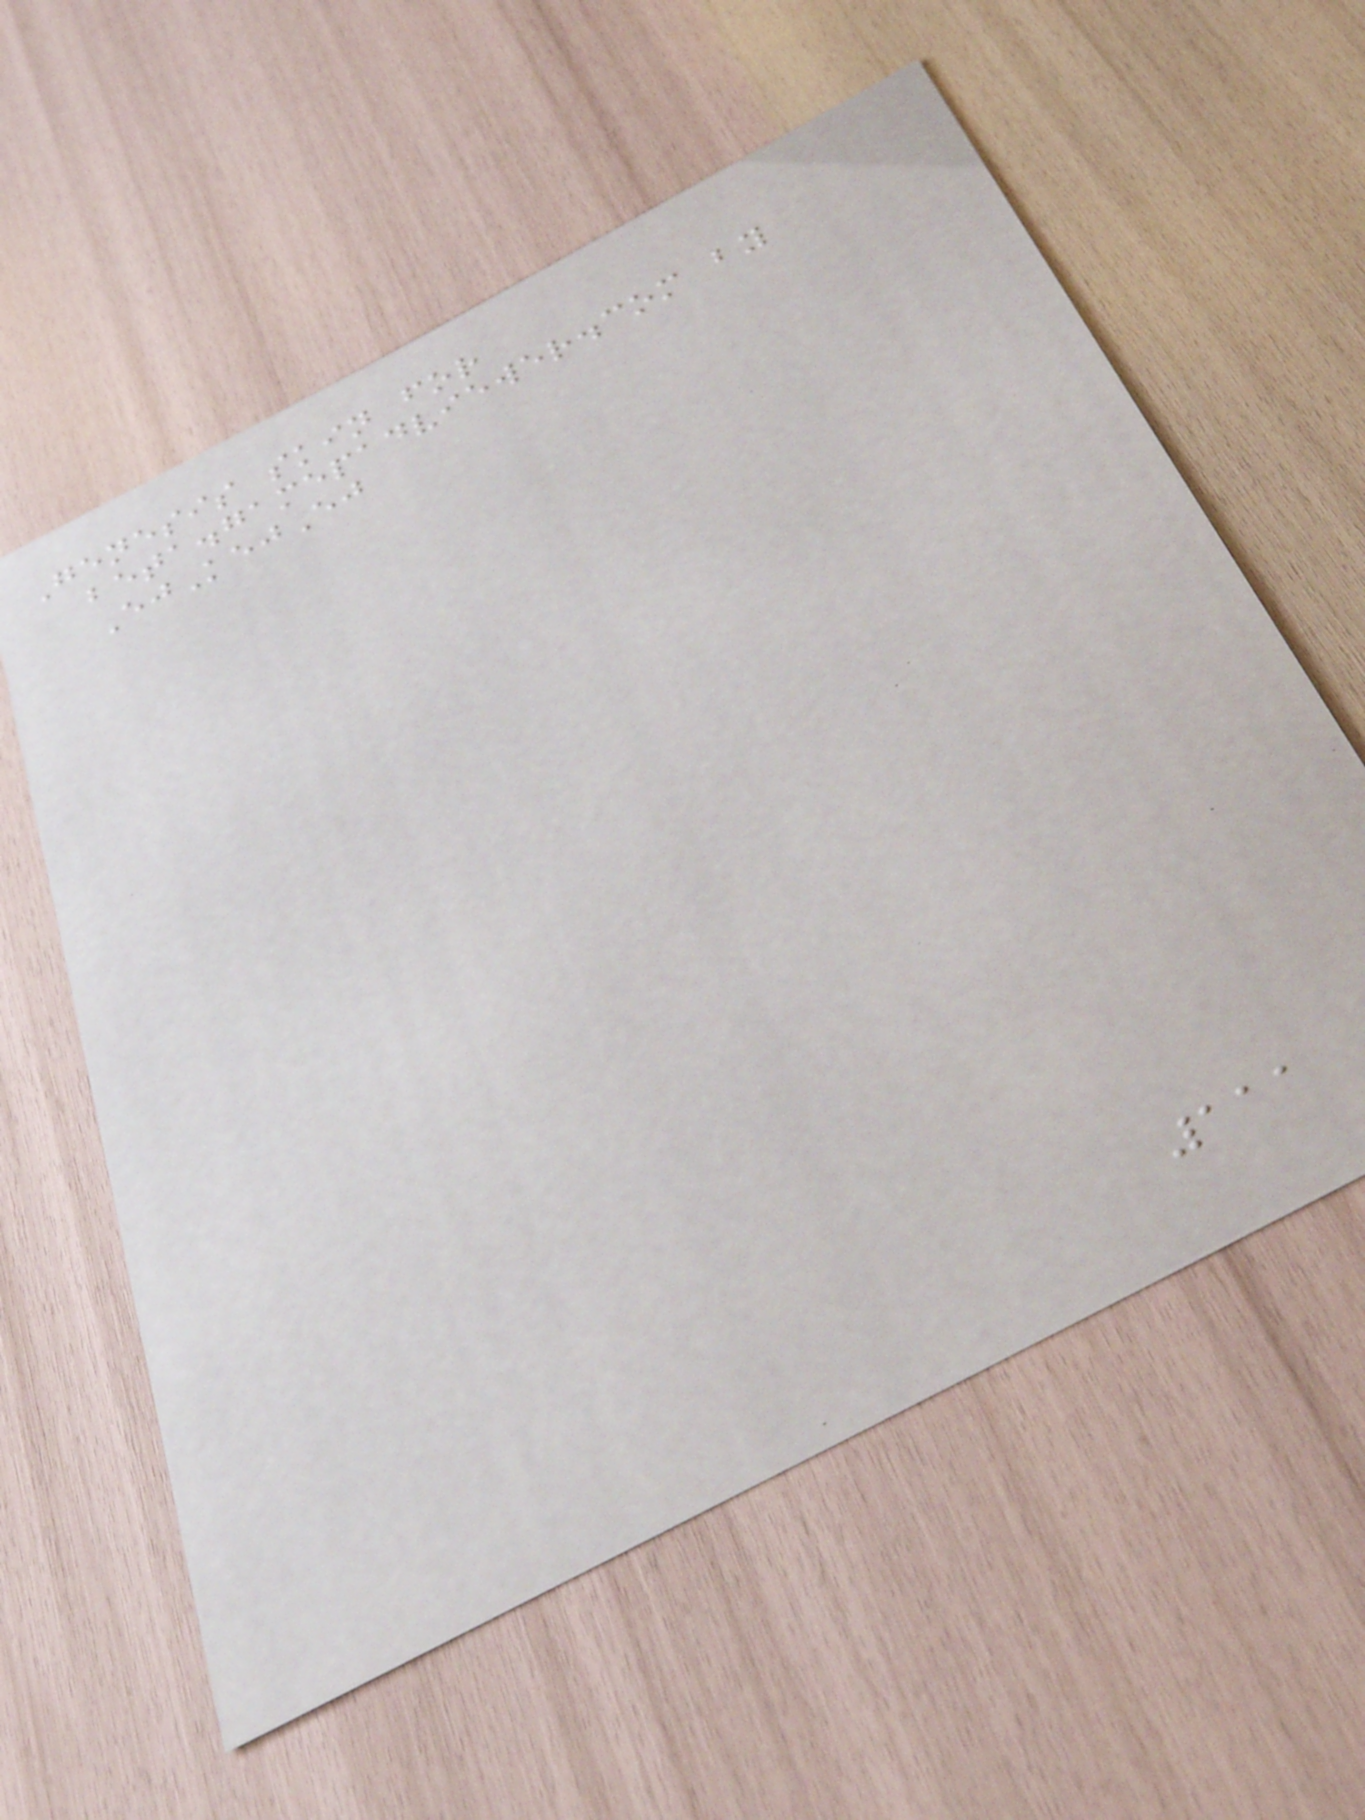Genesis skin for
beta.gamepadviewer.com by
EjKejEj
111
